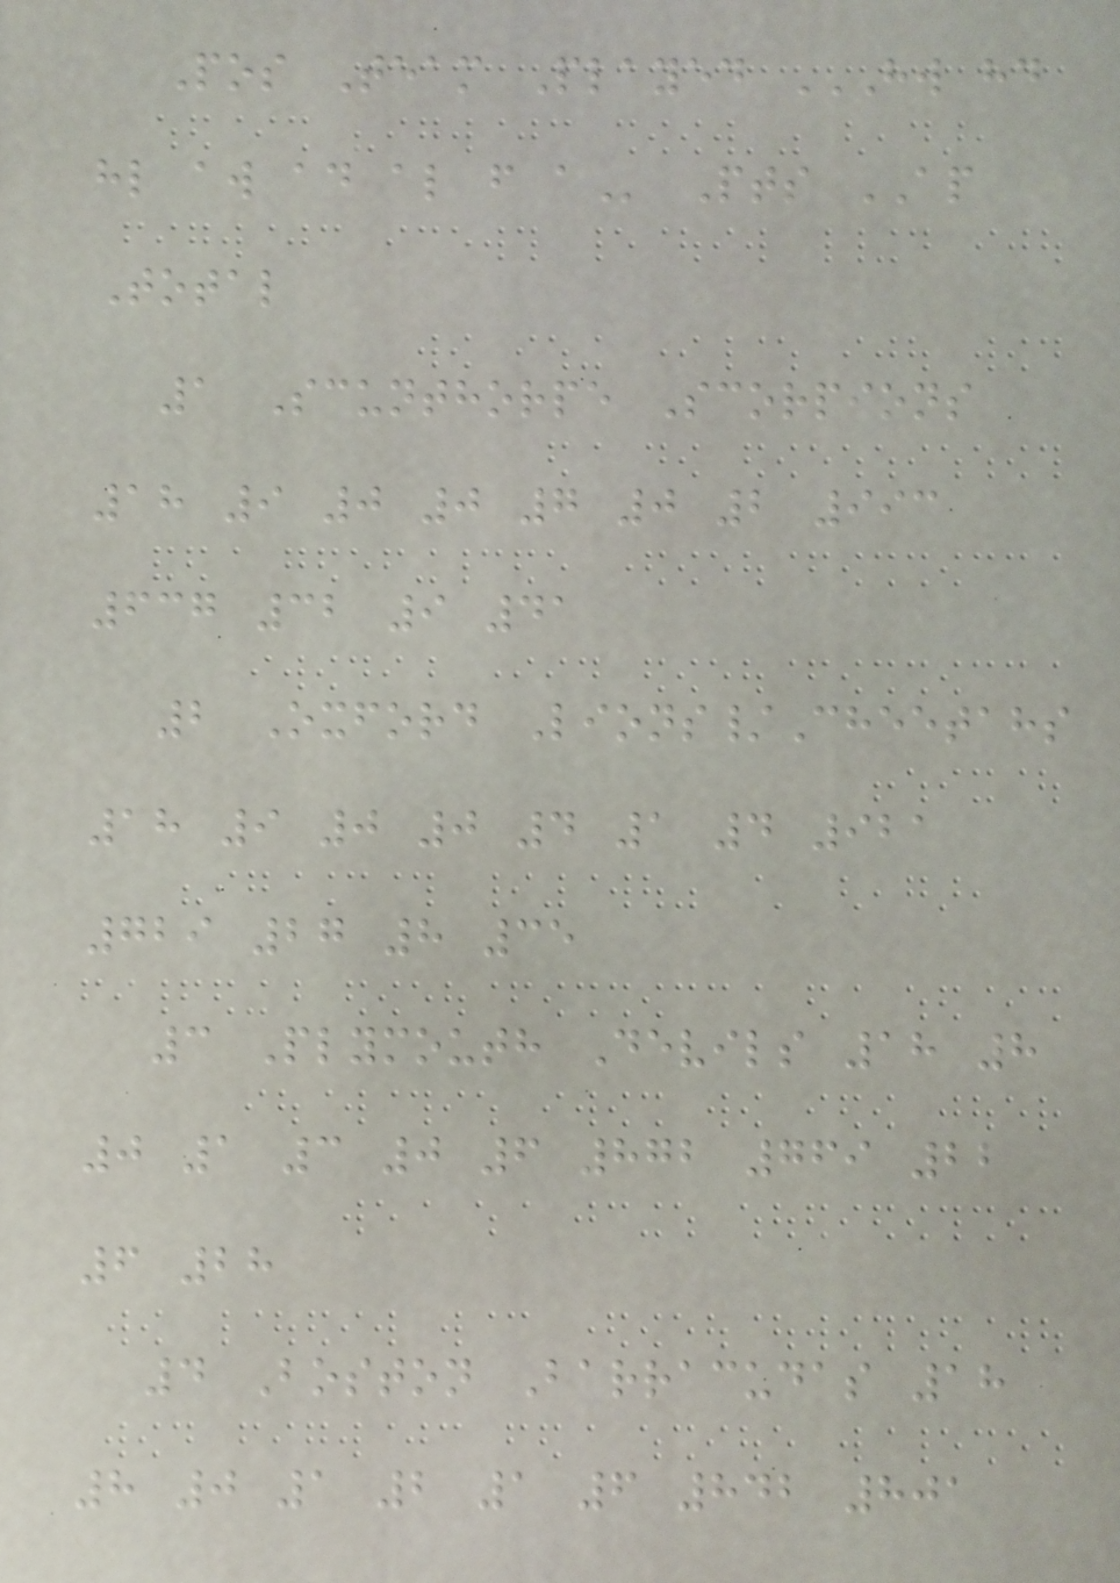Pos Team Played HW HD
HL AW AD AL F A Pts AP
Total
1 Scunthorpe Scorpions
18 9 0 0 7 0 2 993
637 32 9 41
2 Oxford Lions/Cheetahs
18 9 0 0 4 1 4 921
729 27 8 35
3 Plymouth Devils 18 8
0 1 3 0 6 872 769 22
6 28
4 Boston Barracudas 18
8 0 1 2 1 6 842 801
